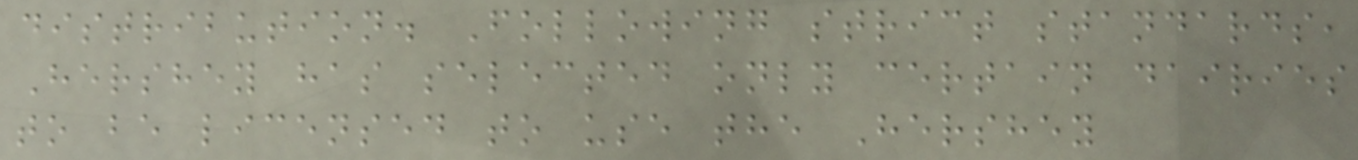distribution. Following strict standards,
Hershey has selected only certain dairies
to be licensed to use the Hershey
